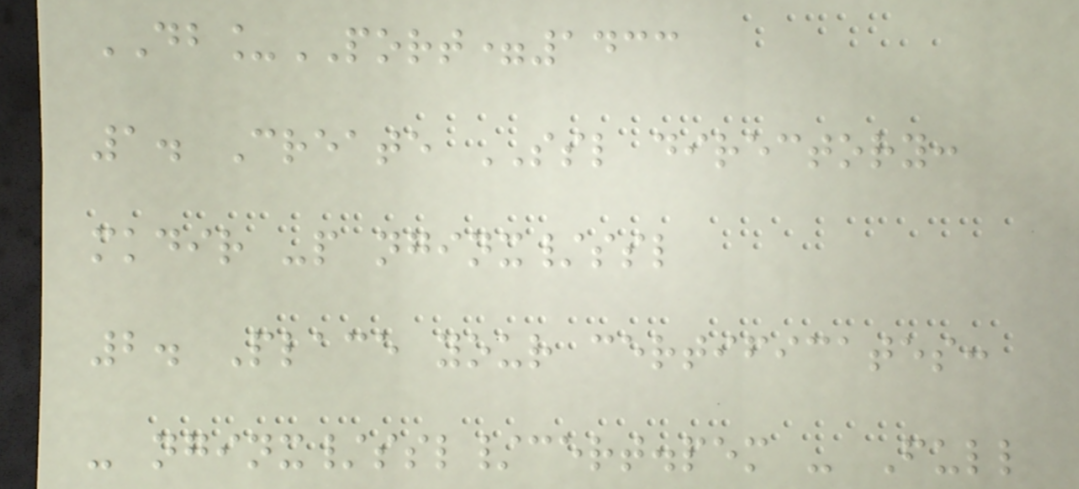DB_PORT=1433
1. Create SSL directory:
mkdir -p nginx/ssl
2. Place your certificates:
- nginx/ssl/cert.pem - Full
